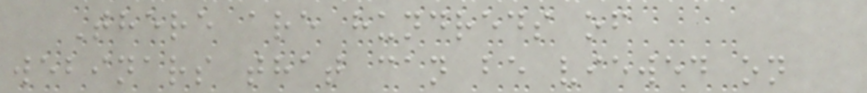There are hundreds of
webinars that can be viewed on
